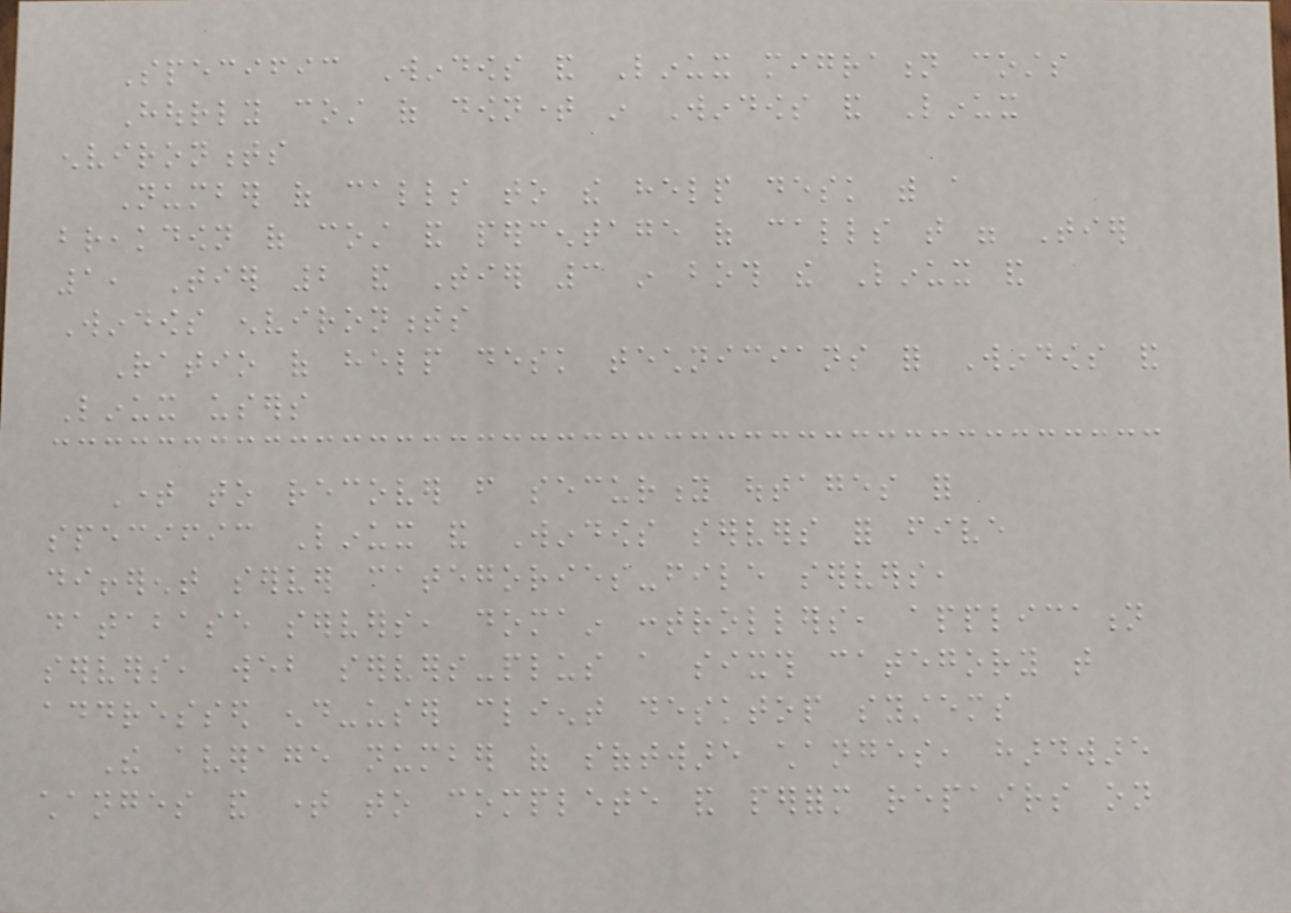Specific Windows and Linux migration costs
Hourly cost of downtime in Windows and Linux
environments
Number of calls to the help desk with a
breakdown of cost and percentage of calls that were Tier
1, Tier 2 and Tier 3 in both the Linux and
Windows environments
Ratio of help desk technicians for Windows and
Linux users
Time to recover from security outages for
specific Linux and Windows servers for five
different server categories-file servers,
database servers, domain controllers, application
servers, web servers-plus a sixth category that
addressed end-user client desktop systems
The average number of software changes, hardware
changes and time to complete and perform repairs on
